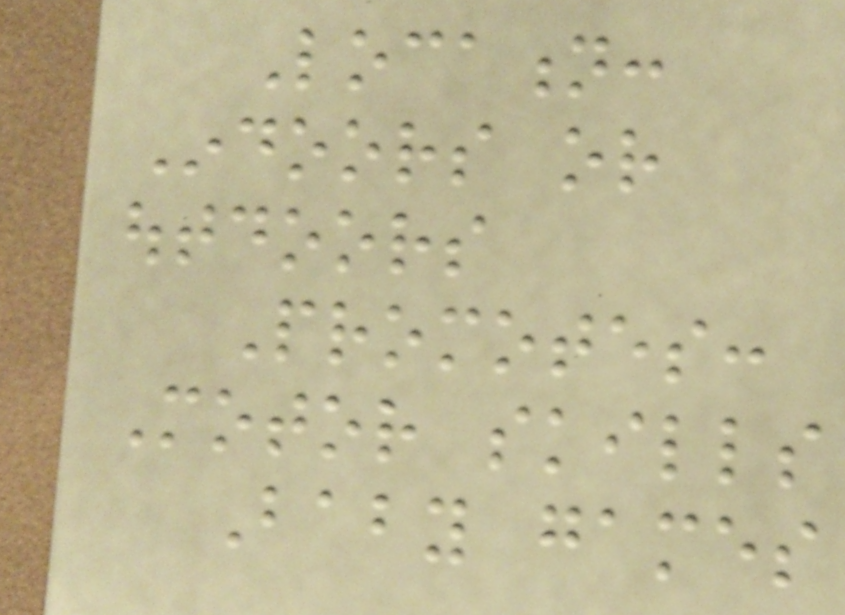Location:
Indoors or
outdoors
Promotes:
Motor skills
Baby games
